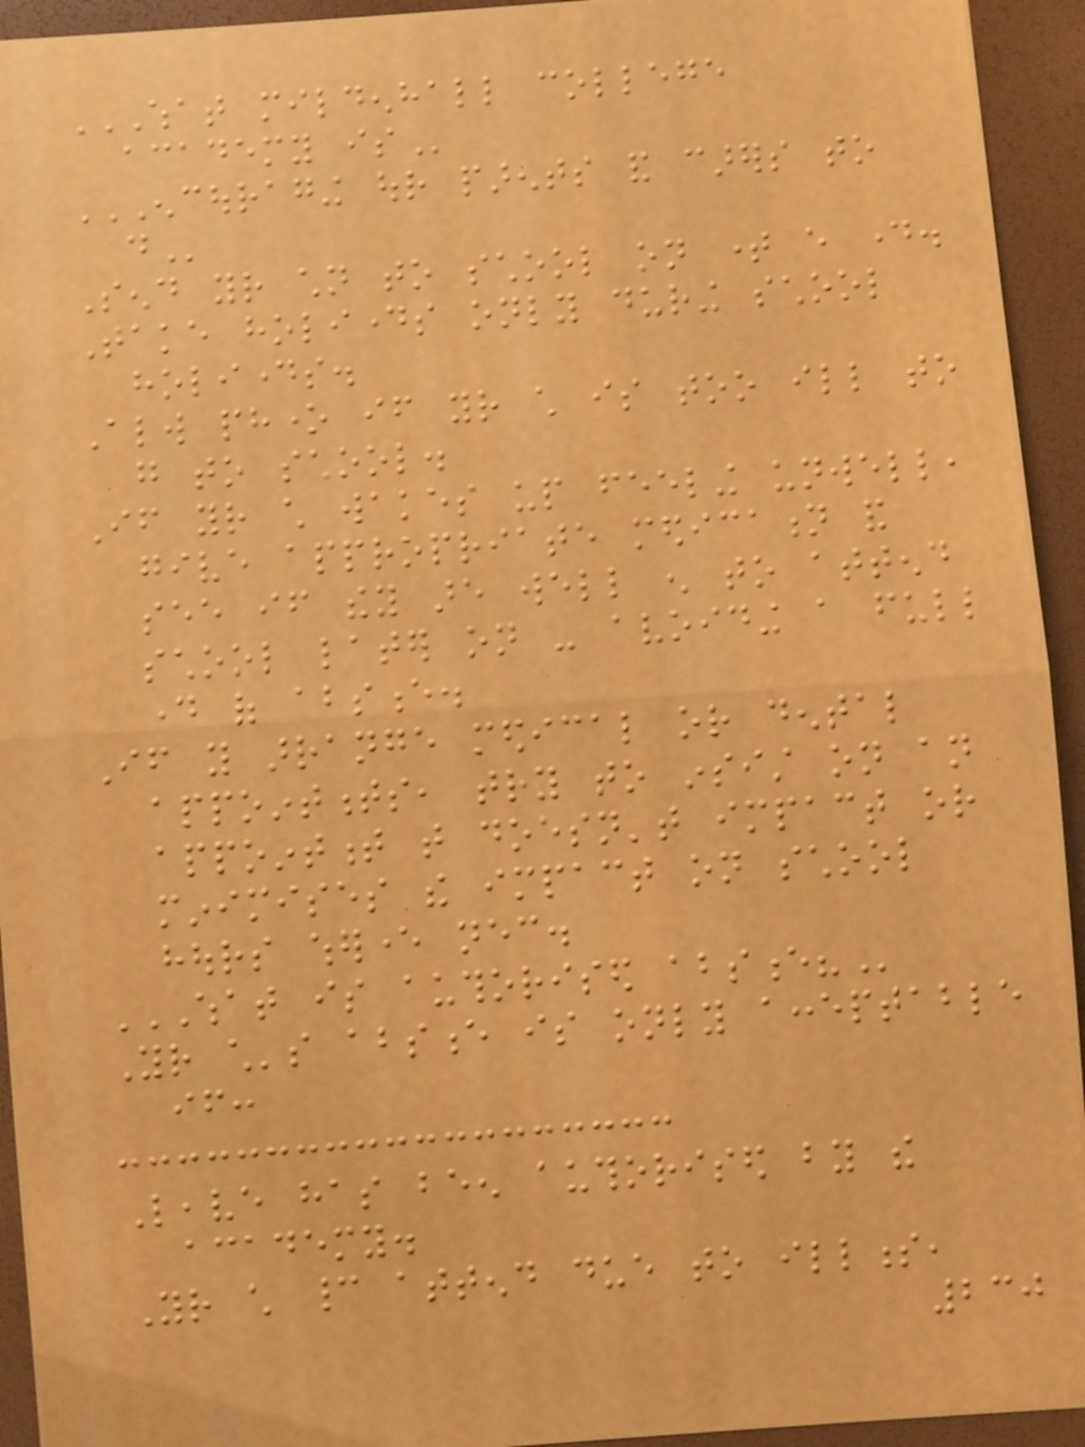WHAT MILDENHALL COLLEGE
ACADEMY IS
ENCOURAGING OUR PARENTS AND CARERS TO
DO
Send your children to school on time every day.
Take holidays only during school
holidays.
Always phone if your child is too ill to
go to school.
If your child wakes up feeling unwell,
give appropriate medication and
see if they are well enough to attend
school later on - avoiding a full
day of absence.
If you arrange medical or dental
appointments, try to insist on an
appointment that doesn't impact or
minimises the impact on school
hours wherever necessary.
WHAT IS AUTHORISED ABSENCE?
Your child's absence is only acceptable
if:
Leave has been authorised by the
academy.
Your child cannot attend due to illness,
230
